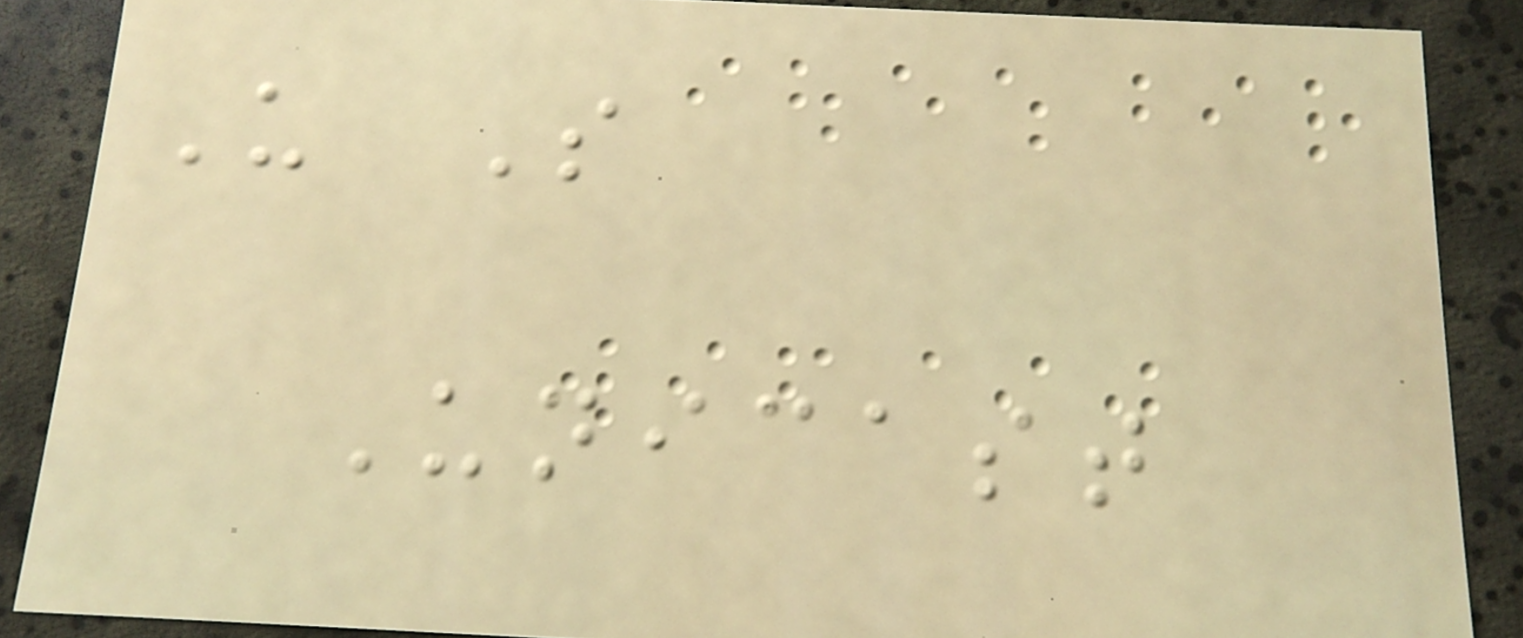U S
Unicast
